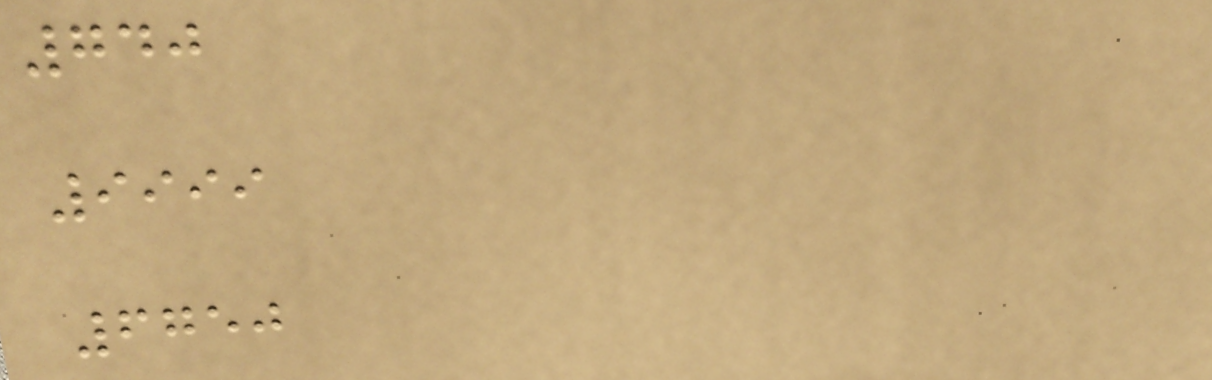740
9999
6750
